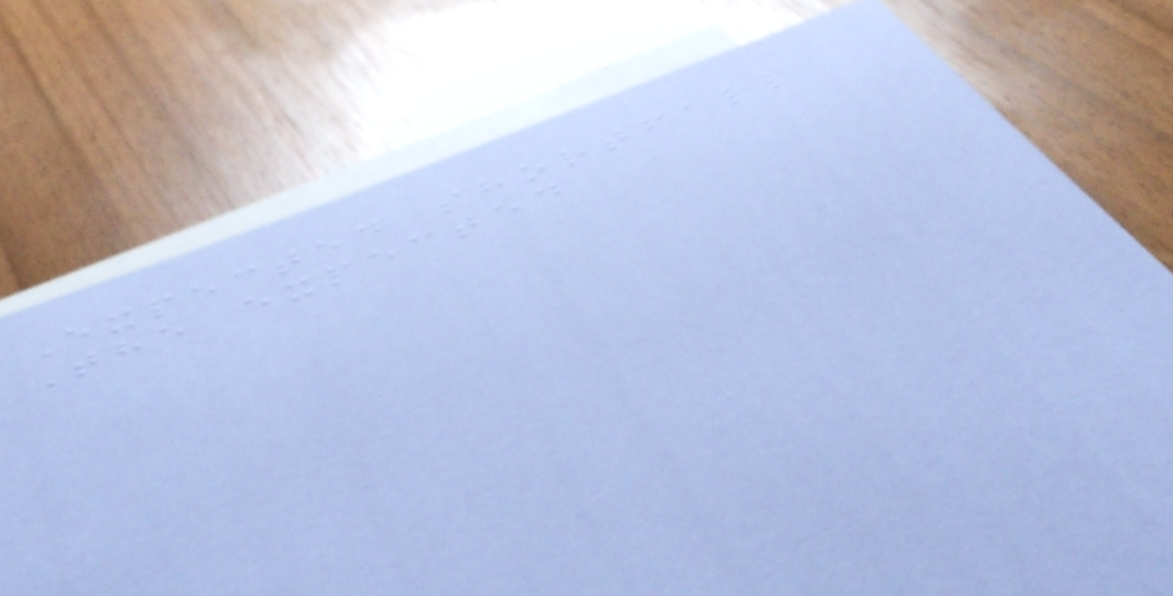Expected shortfall
The expected
